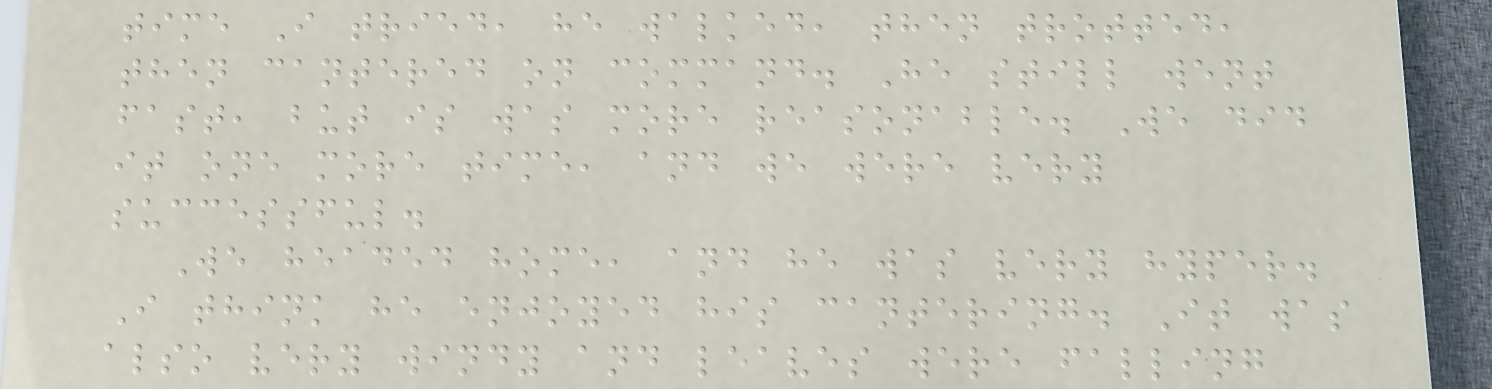time I tried, he walked, then trotted,
then cantered on command. He still went
fast, but is was more reasonable. We did
it one more time, and we were very
successful.
We headed home, and he was very hyper.
I think he enjoyed his cantering. It was
also very windy and leaves were falling
